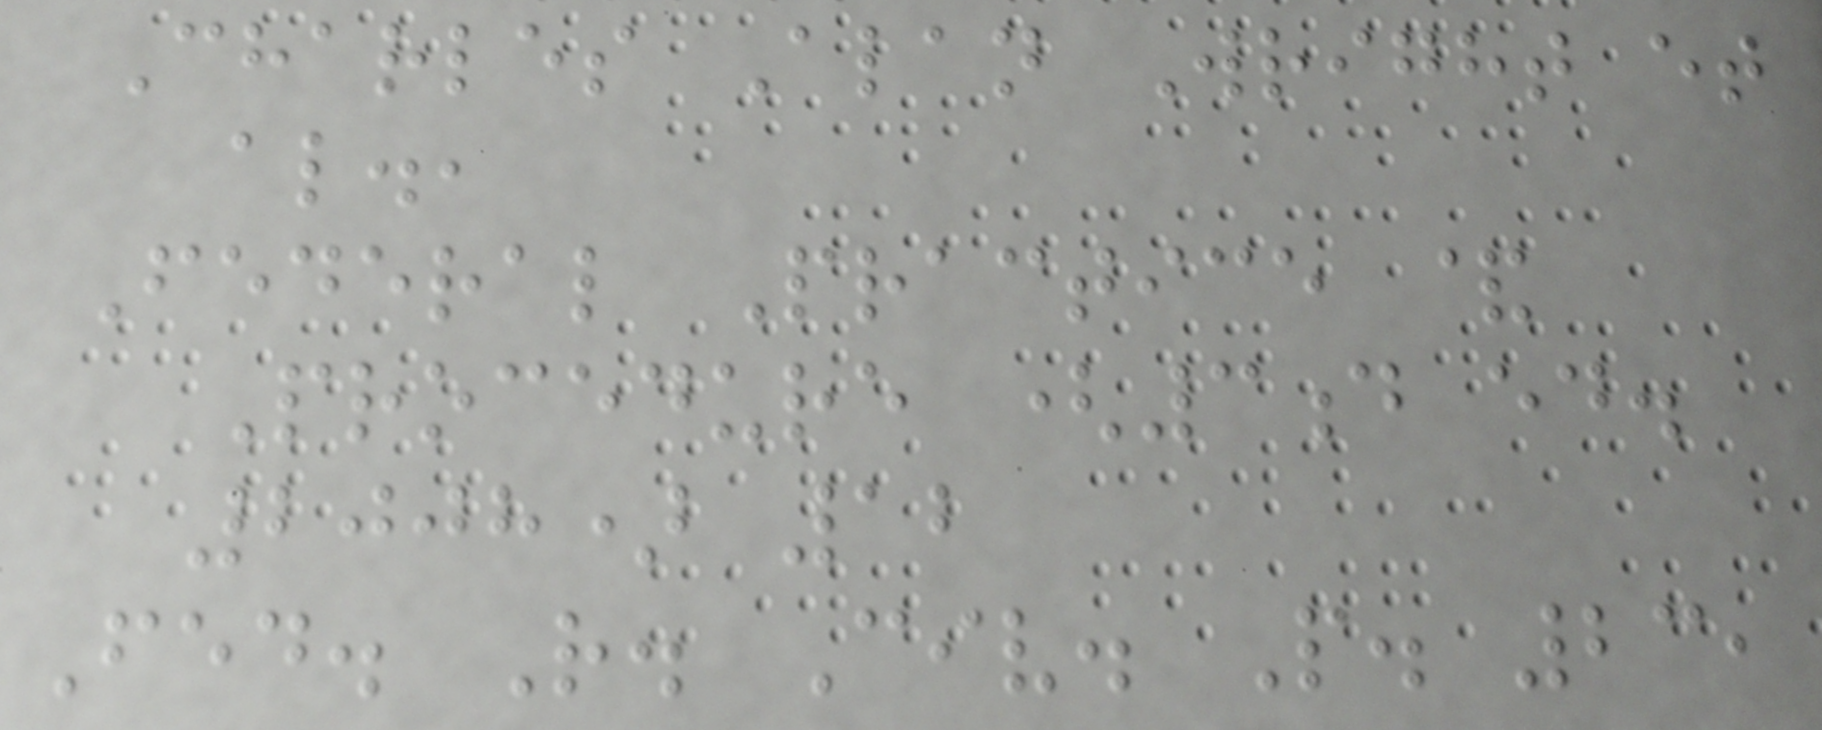Charles Alan Wright et
al.,
Federal Practice &
Procedure (3d ed.
2008) 12
Fed. R. Civ. P. 23,
